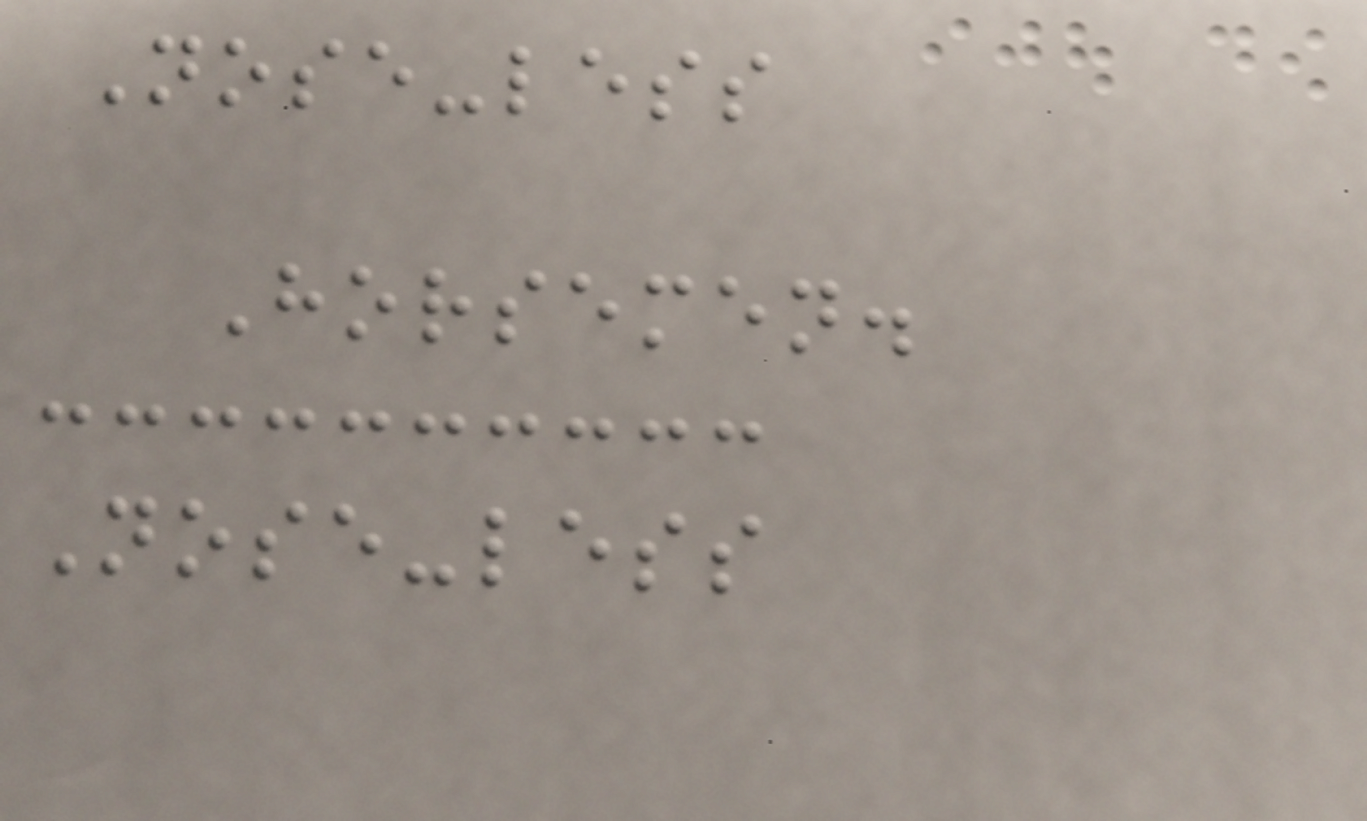Nose-less
Horsemen.
Nose-less
